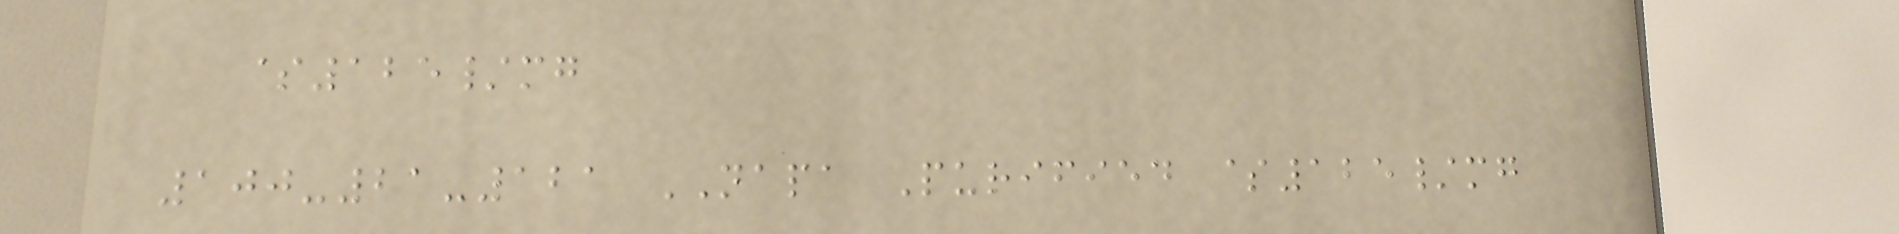$125/mg
100-21-121 NAPA Purified $125/mg
